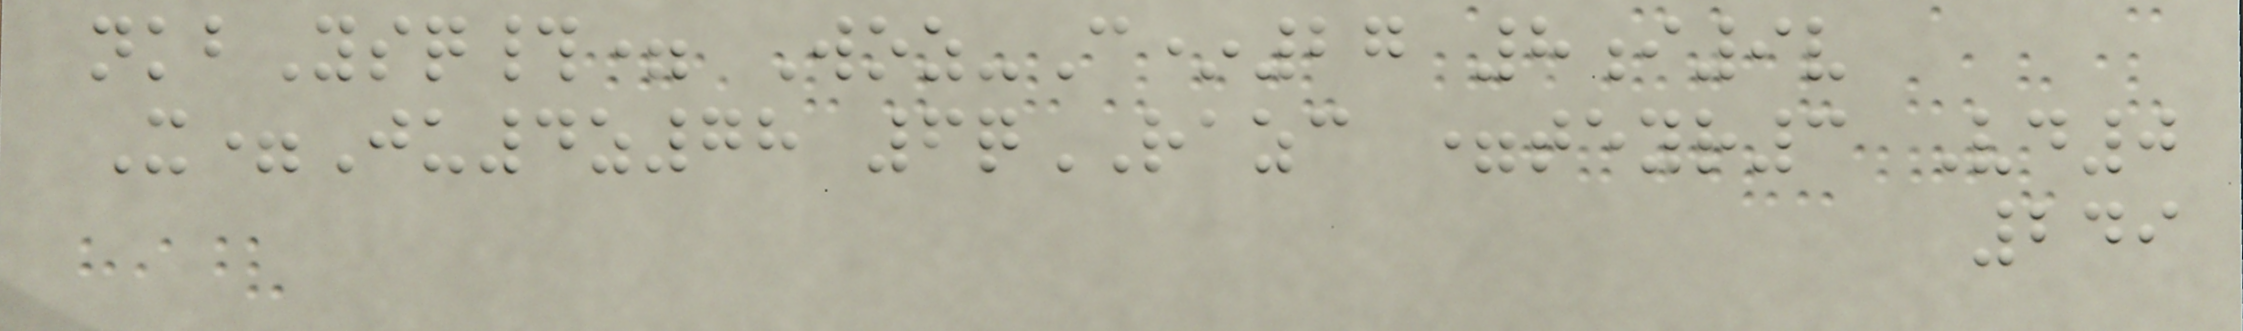nkbYsq#= Woz-C*27 8i9v
X=Ju4z78 6qRAZC =teyr3 Vd0
249
